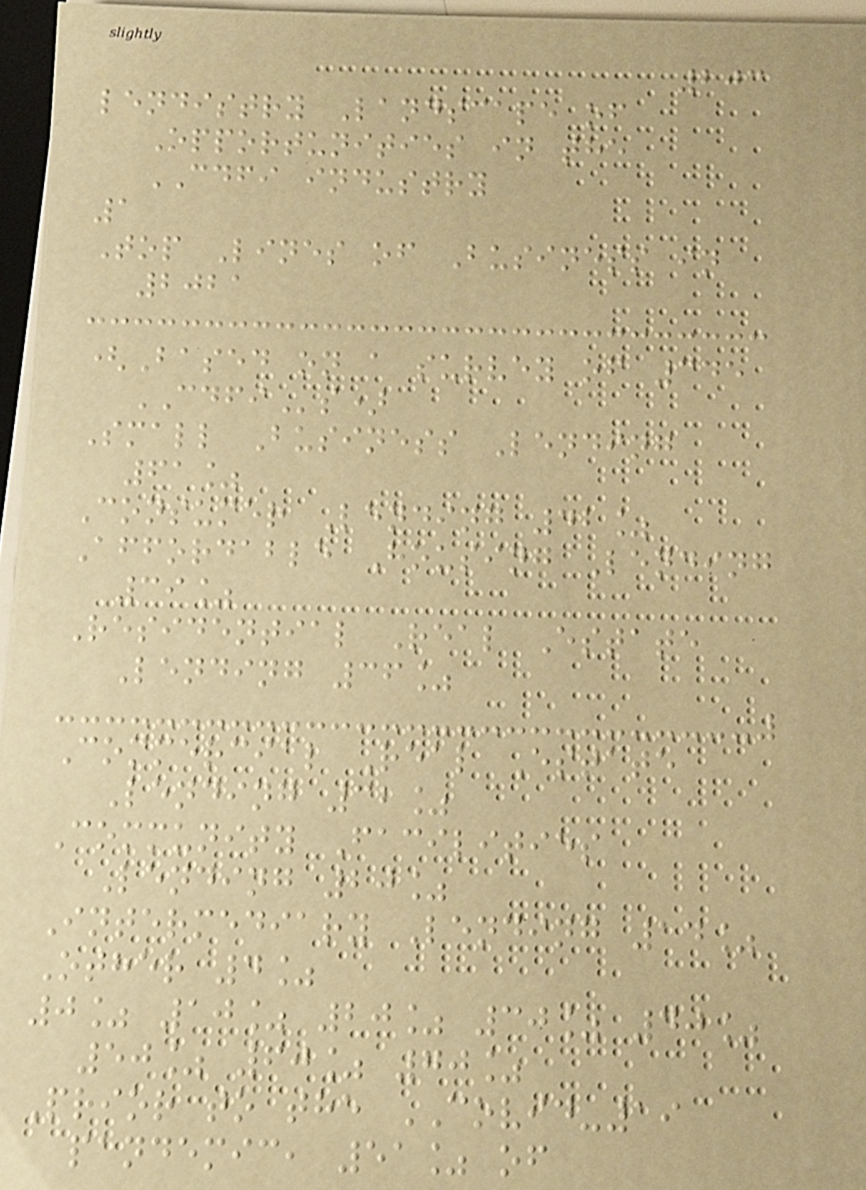203
lendistry Landscape of
Opportunities in the
CDFI industry
1
Top Lines of Business in
2021
(Based on a survey of 345
CDFIs)
Small Business Lending
61%
Consumer Lending 42%
Affordable Housing Lending
39%
Residential Real Estate
Lending 36%
Commercial Real Estate
Lending 32%
Community Facilities
Lending 20%
Intermediary Lending 14%
Other 4%
0% 10% 20% 30% 40%
50% 60% 70%
Prior to the COVID-19
pandemic, 51% of
